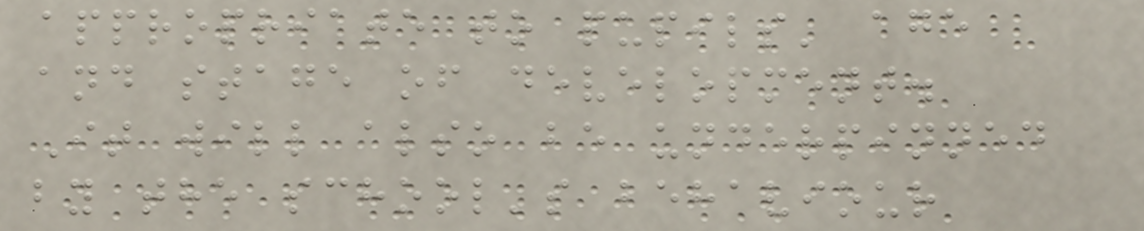appropriate to pupils' age
and stage of development.
It will also be underpinned
by the school's behaviour
